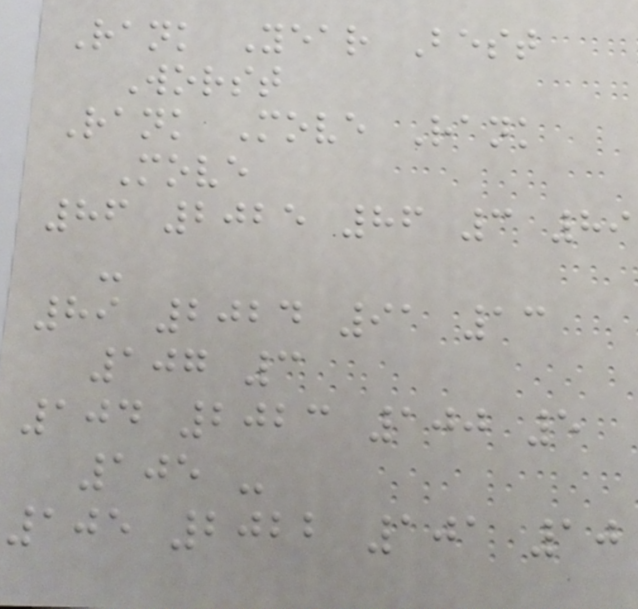Rank Year Best
Worst
Rank Move Rank
Move
86 2025 86 3 89
-
89 2024 91 13
107 3
104 2023 100 5
105 -
105 2022 101 10
